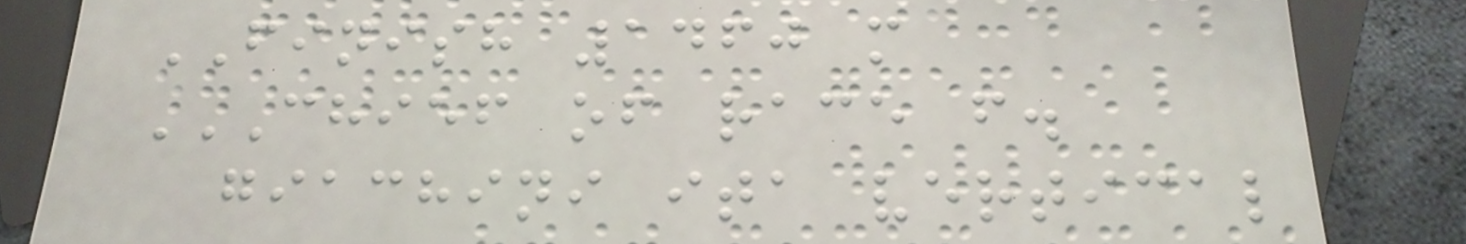FINISH 1460 m
CHIEF OF RACE F.
GIACHINI ITA VERTICAL
